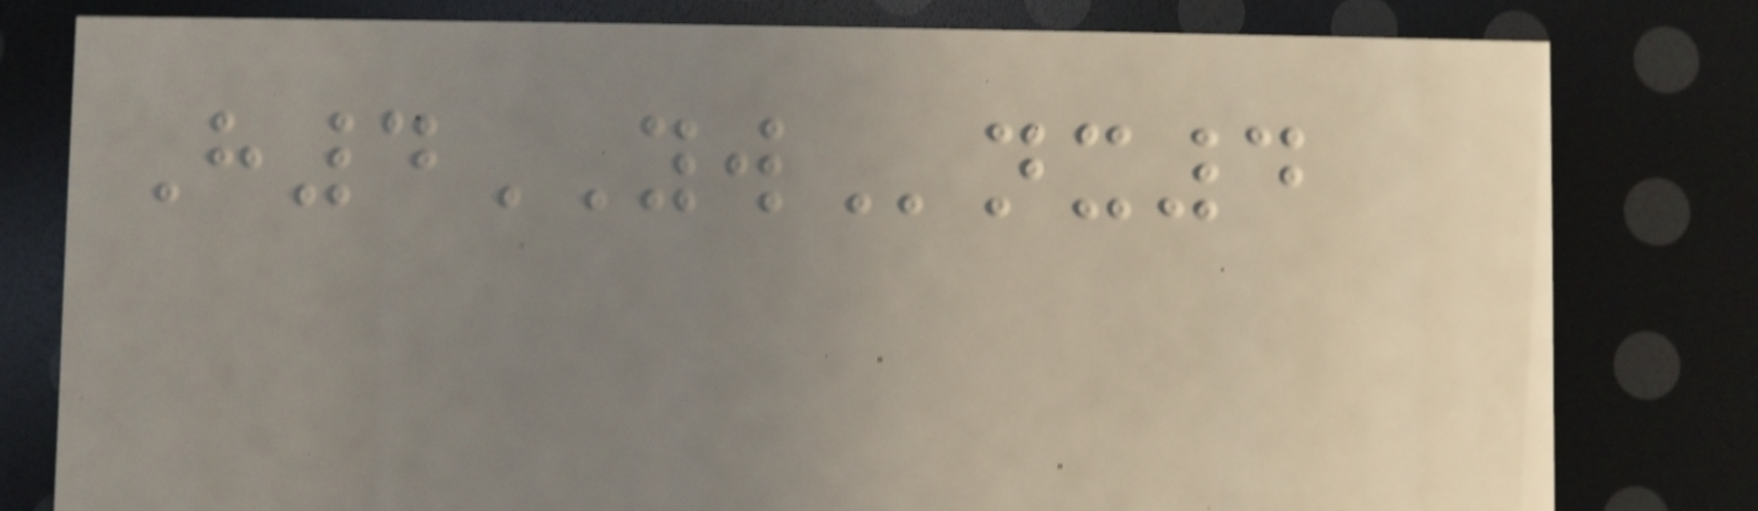H4YWnx4
